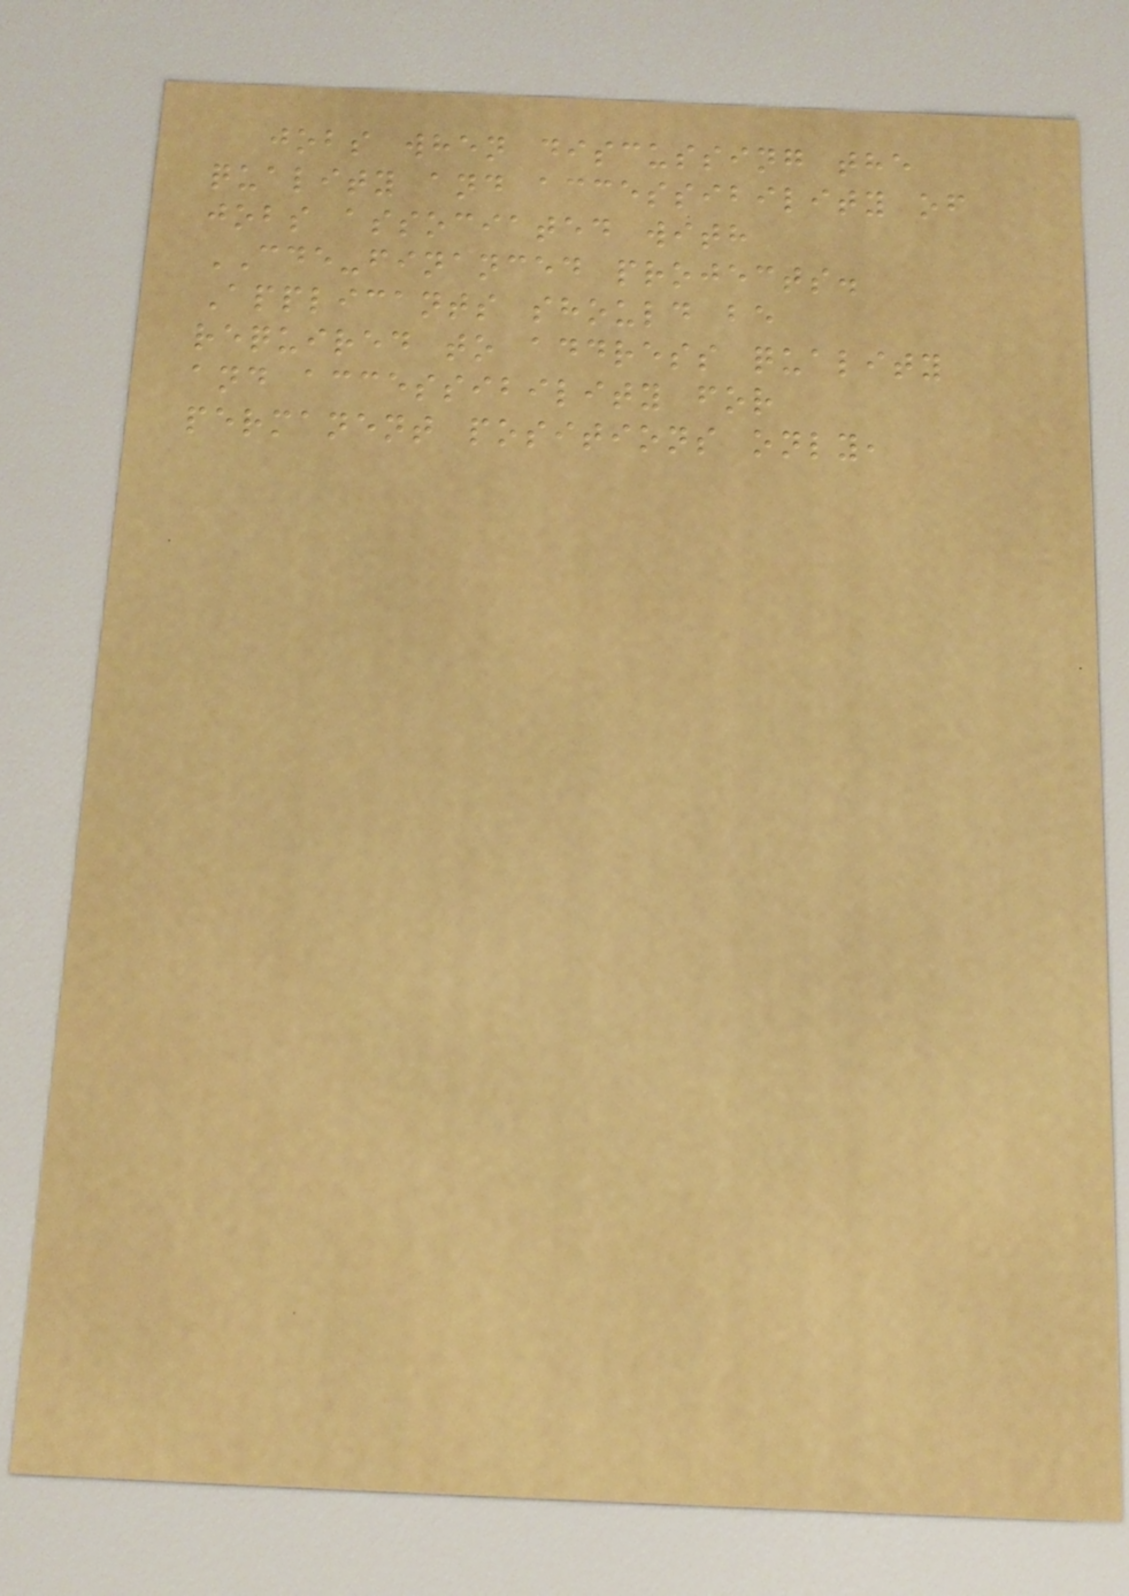jobs when discussing the
quality and accessibility of
jobs associated with
CDE-financed projects.
Applicants should be
required to address quality
and accessibility for
permanent positions only,
